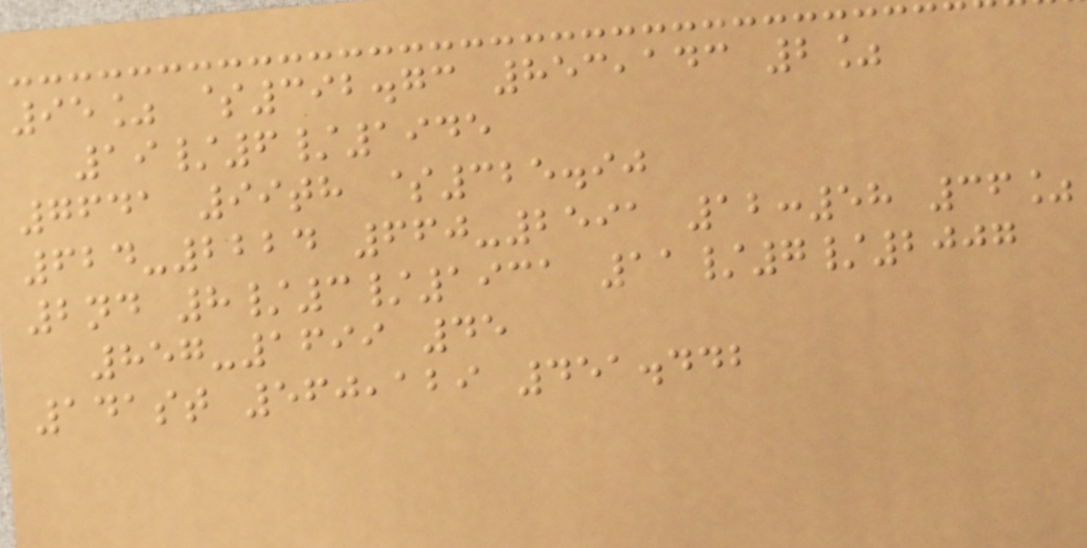95% $392.73 853,143 2%
19/6/1945
7641 99th $325.90
624-2224 660-2591 12:58 36%
2nd 8/3/1931 11/7/2007
857-1699 45
141st 560,129 451.442
